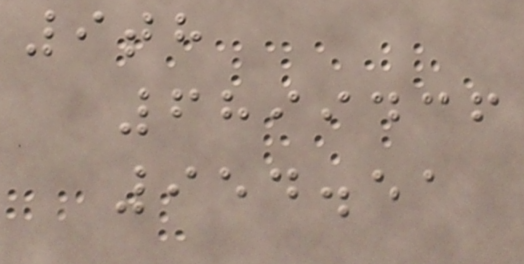9th
6899436
954.51
